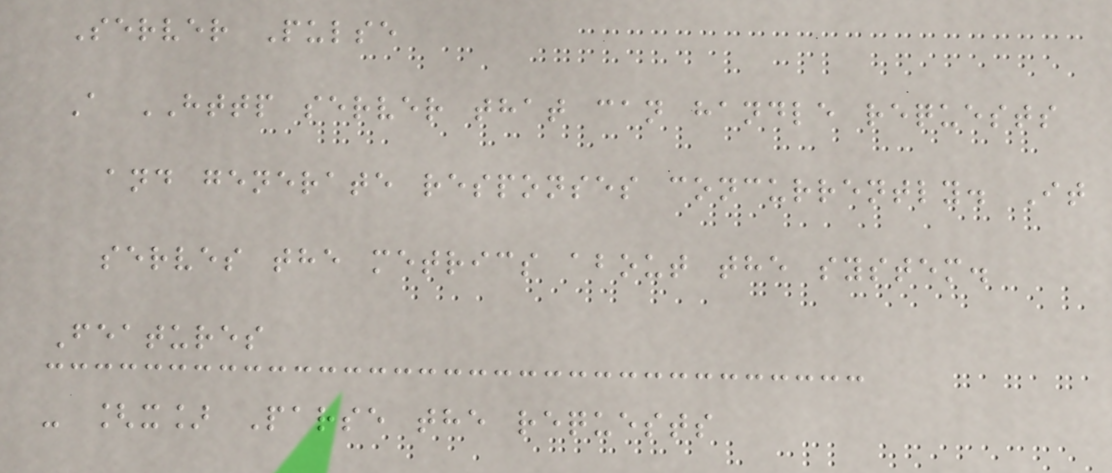Server Pulse
A HTTP server that can handle requests
and generate responses concurrently. It
serves the metrics about the system.
Features
- [x] Parse the requests
